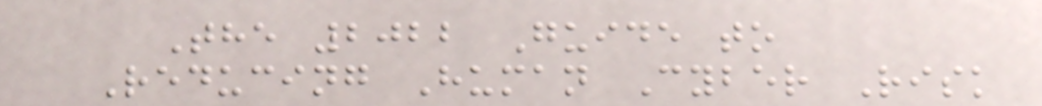The 2022 Guide to
Reducing Human Cyber Risk
